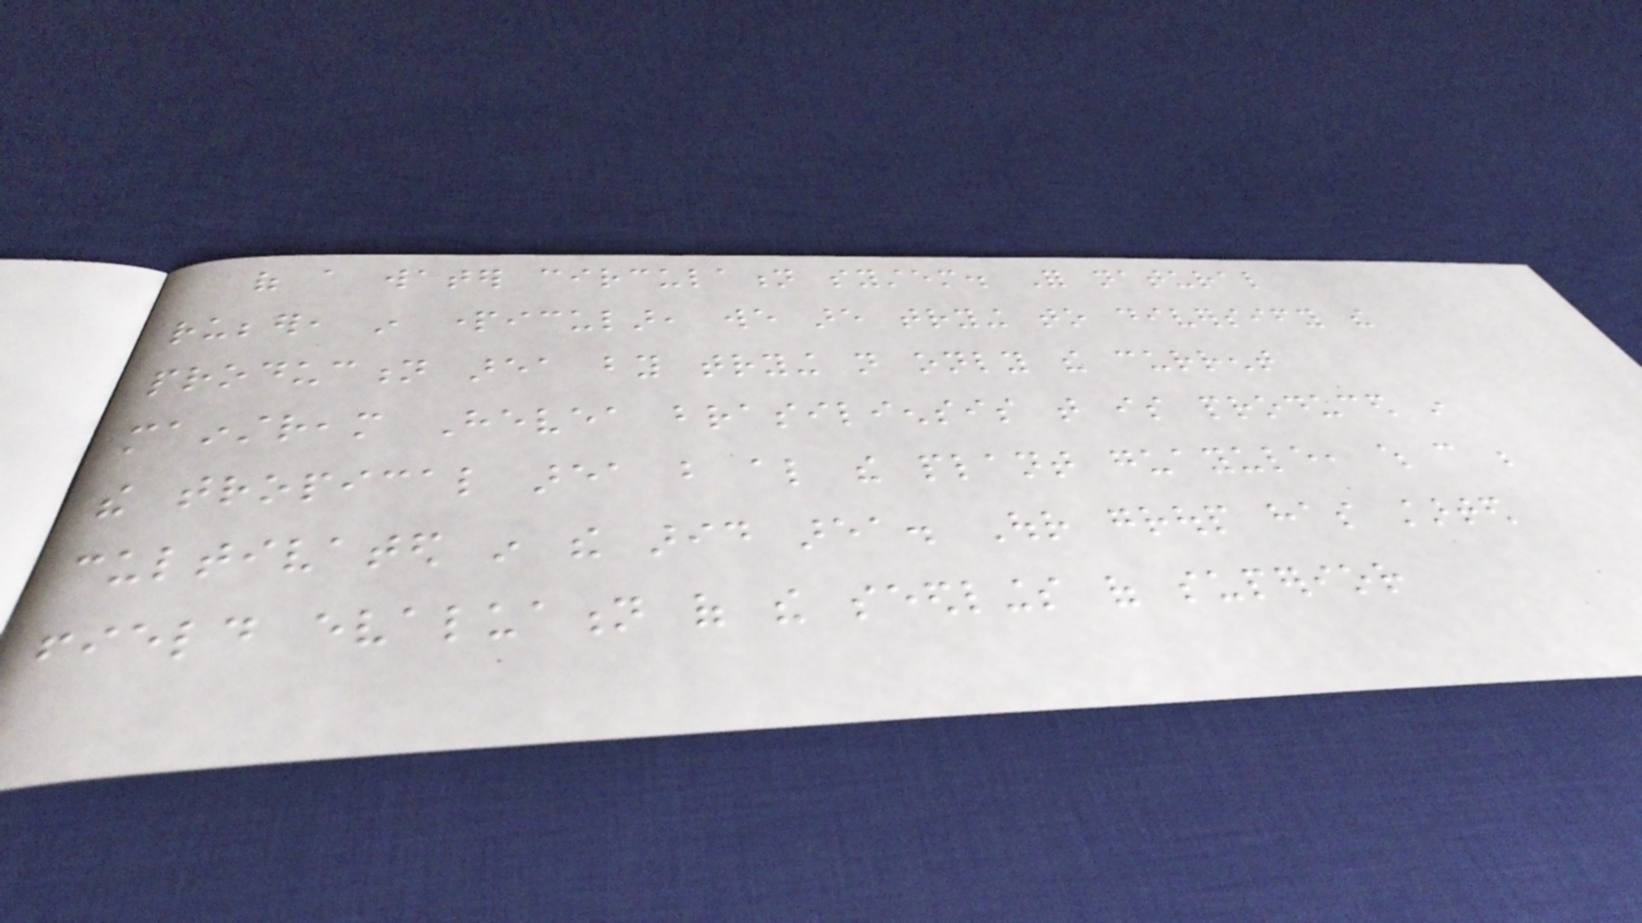of a water circulation system. For natural
rubber, in particular, we are trying to diversify the
production area by trying not only the current
mainstream Hevea brasiliensis that is produced in
the tropical area but also the plant guayule, which can be
cultivated in the arid area. Our group has started
field evaluation of the seedlings of superior
